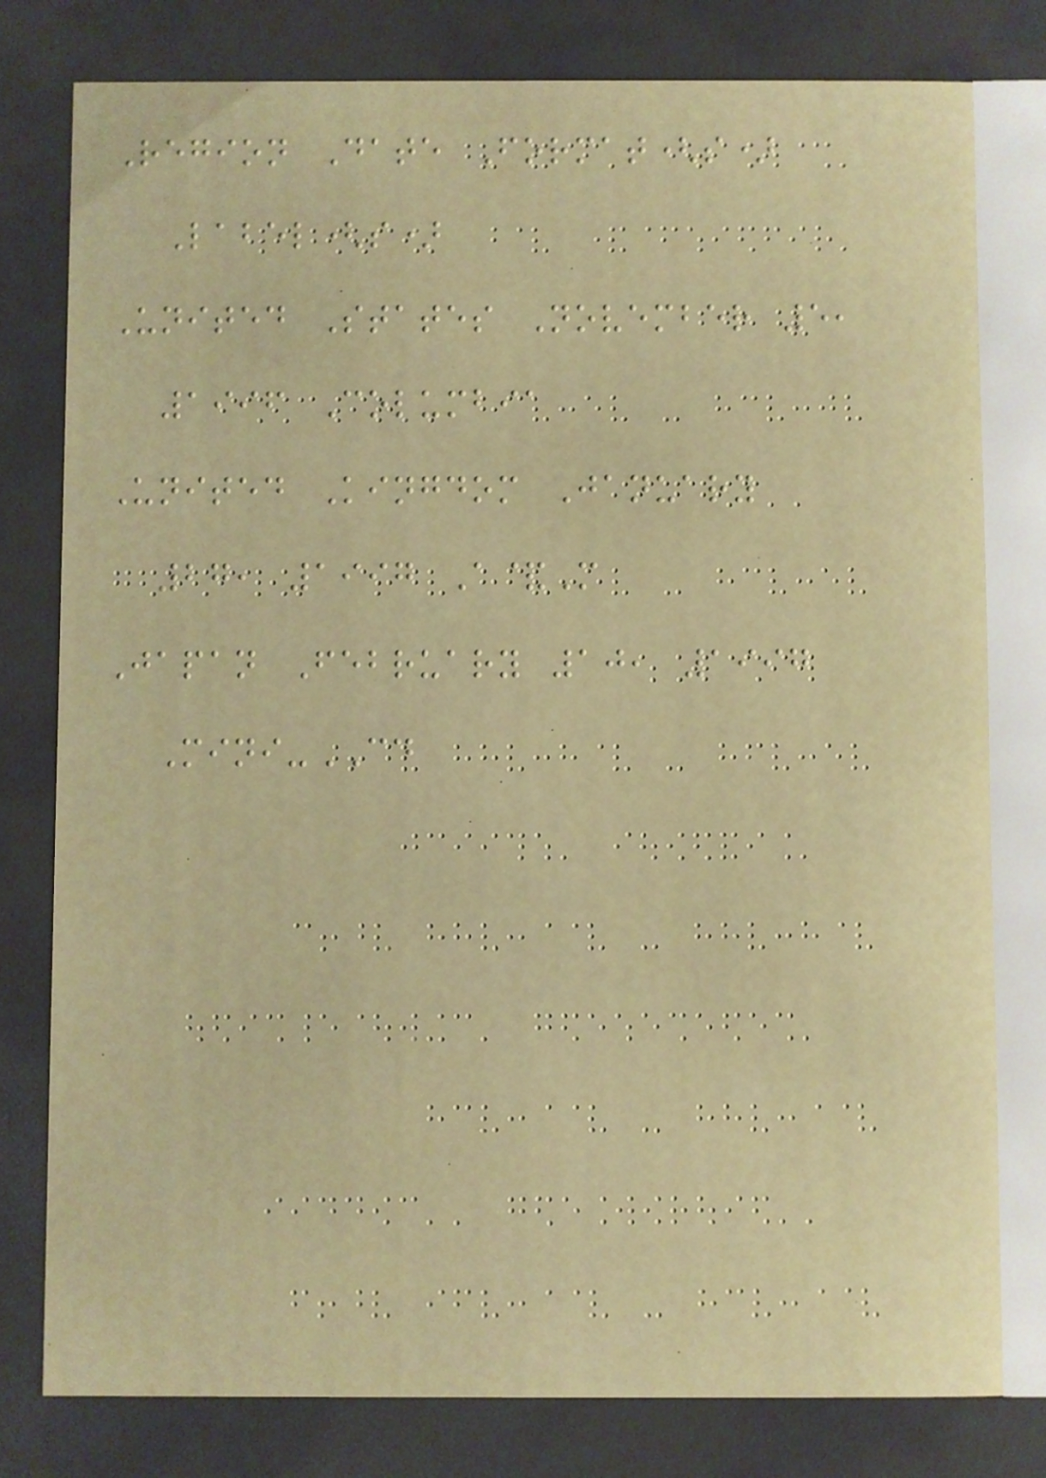Region Date Format(s)
Label(s)
United States November 5,
1996 Columbia
United Kingdom January
27, 1997 A&M
Japan February 10, 1997
Mini-CD
